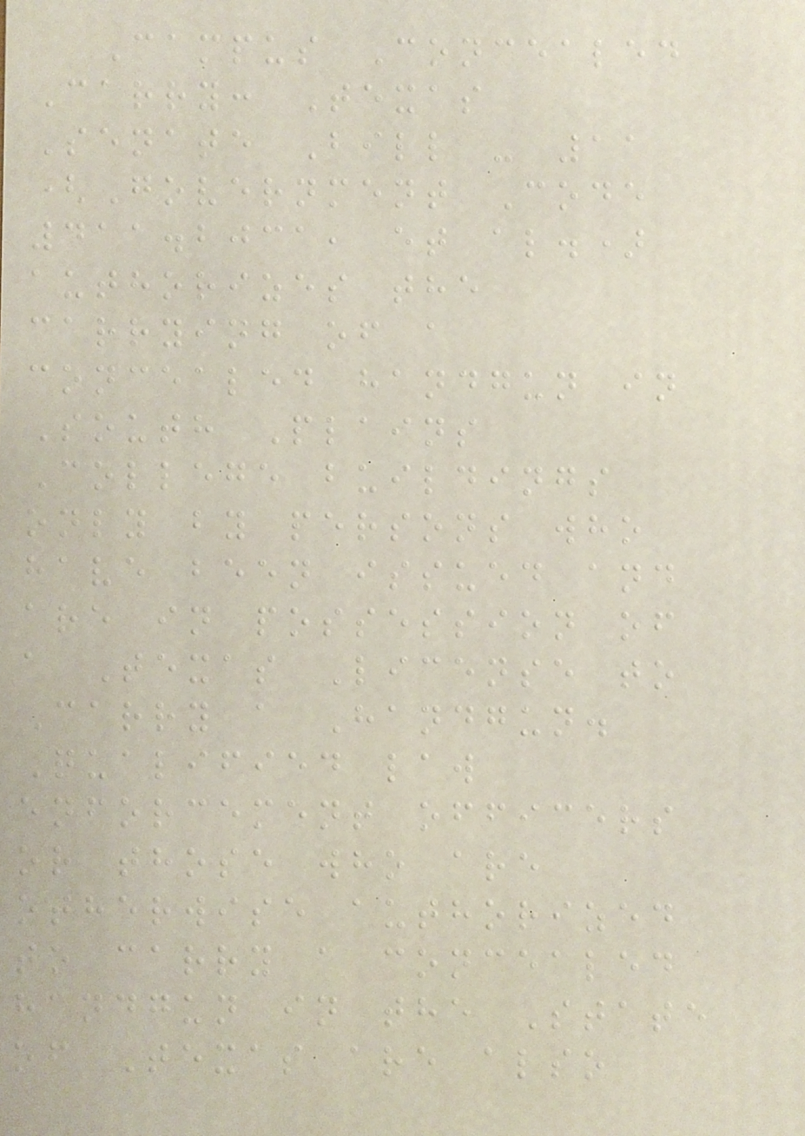Campus Concealed
Carry: Texas
Senate Bill - 11
(Government Code
411.2031, et al.)
authorizes the
carrying of a
concealed handgun in
South Plains
College buildings
only by persons who
have been issued and
are in possession of
a Texas License to
Carry a Handgun.
Qualified law
enforcement officers
or those who are
otherwise authorized
to carry a concealed
handgun in the State
of Texas are also
